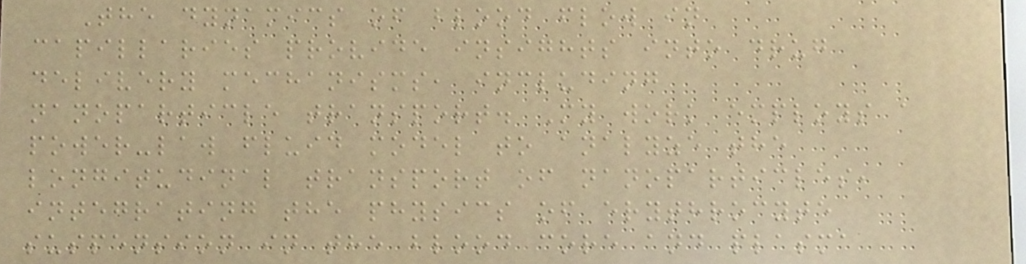The dynamics of blood flow in
capillaries provide insights into drug
delivery mechanisms, including
nanoparticle transport. My work employs a
power-law fluid model to analyze the
longitudinal transport of nanoparticles,
integrating the physics of erythrocyte
suspension in the blood core and plasma
